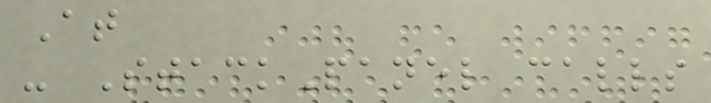At
- StackPanel calls
